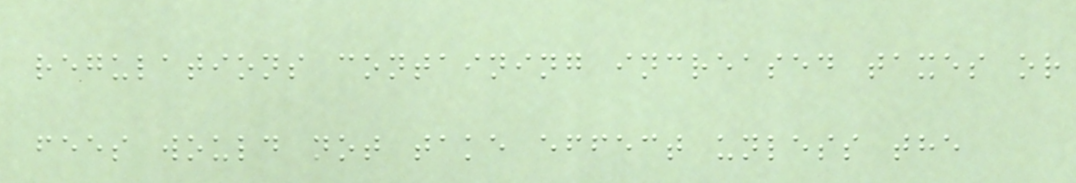regulations containing increased taxes or
fees would not take effect unless the
